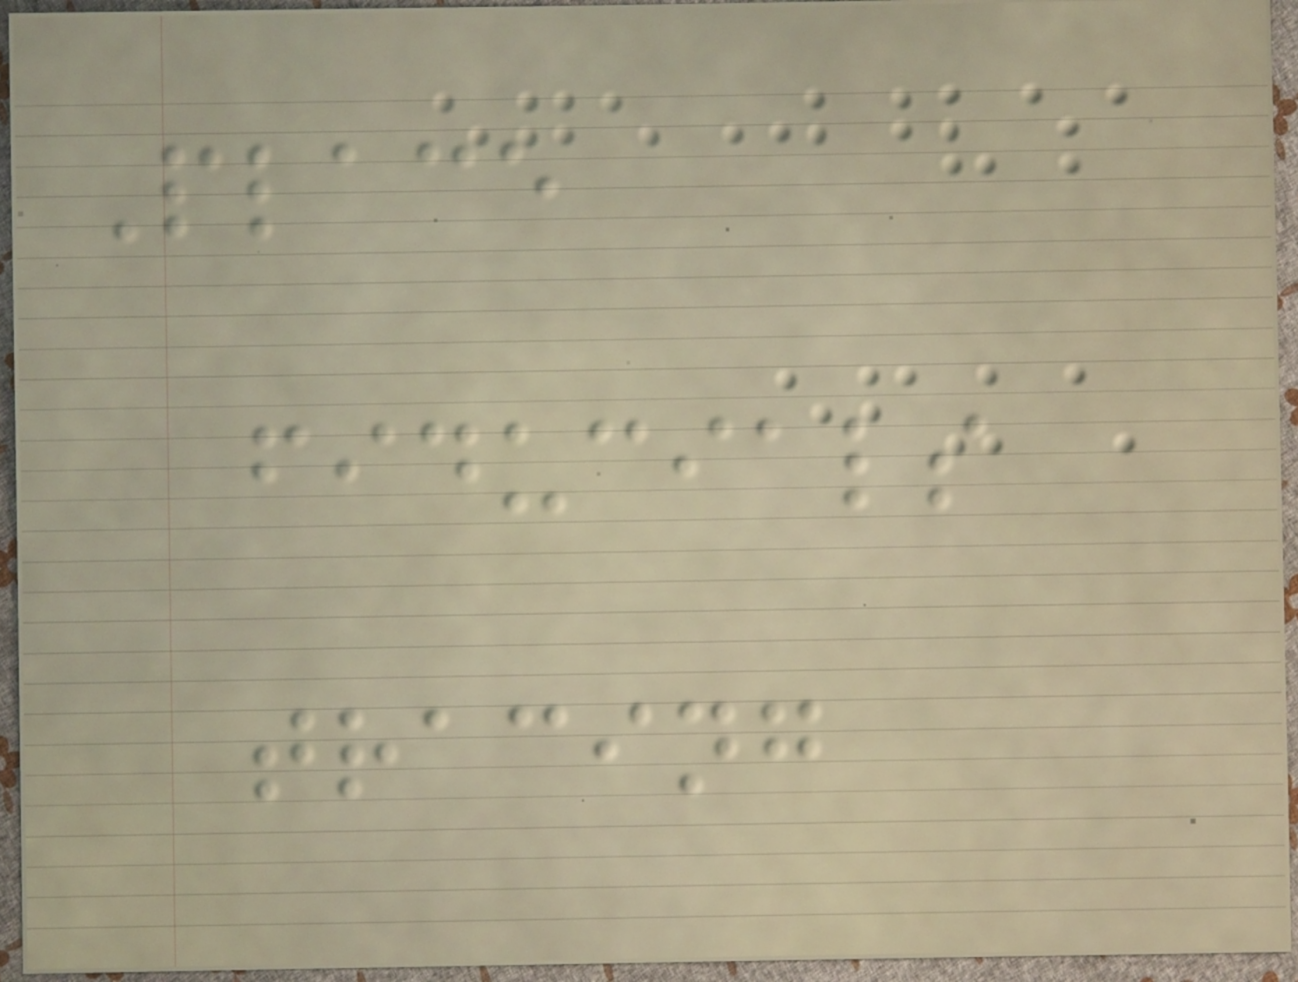Place
fiducials
tracing
